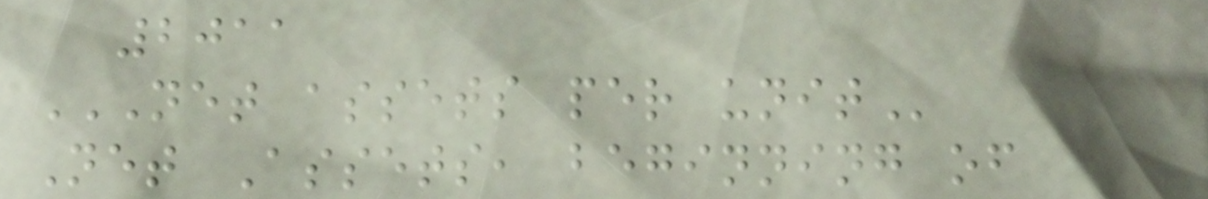2011
NET ASSETS PER UNIT
Net Assets, beginning of
